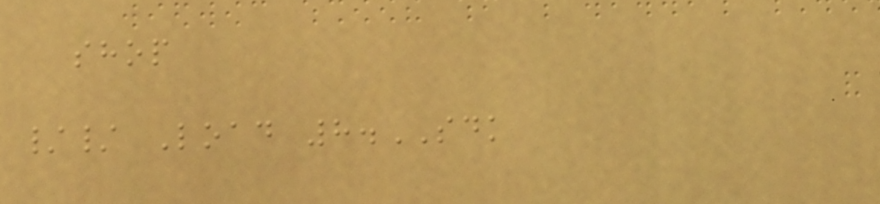shop
// Load 8.SDK
